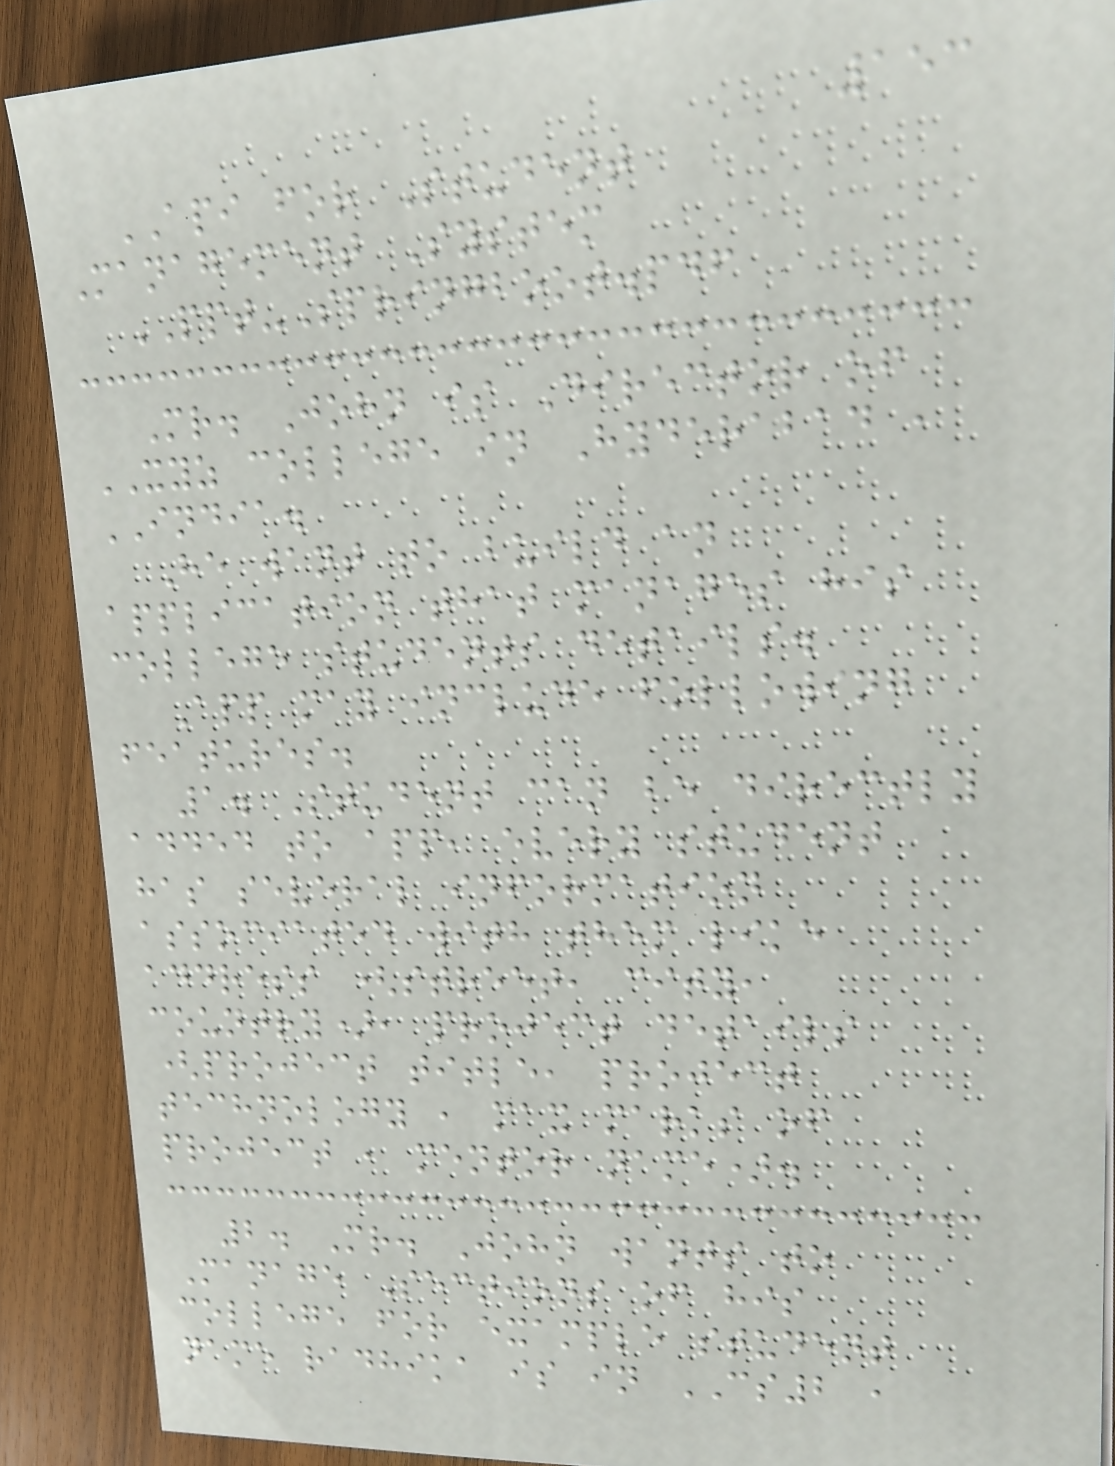153
API for Student
Management System
PPT-Springboot.pdf
Mr. John is Director of
XYZ college in Hyderabad ,
INDIA.
He want to build an
application that manages his
college students details.
App may include following
features.
1. Student can be directly
added to app, every student
has several information
associated with them like
address (street, city,
country), project details
(project title, project
technology , max marks of
project , mentor name).
2. Mr. John wants to
Manage Sections of his
college for example student
name radhika is in CS2 ,
